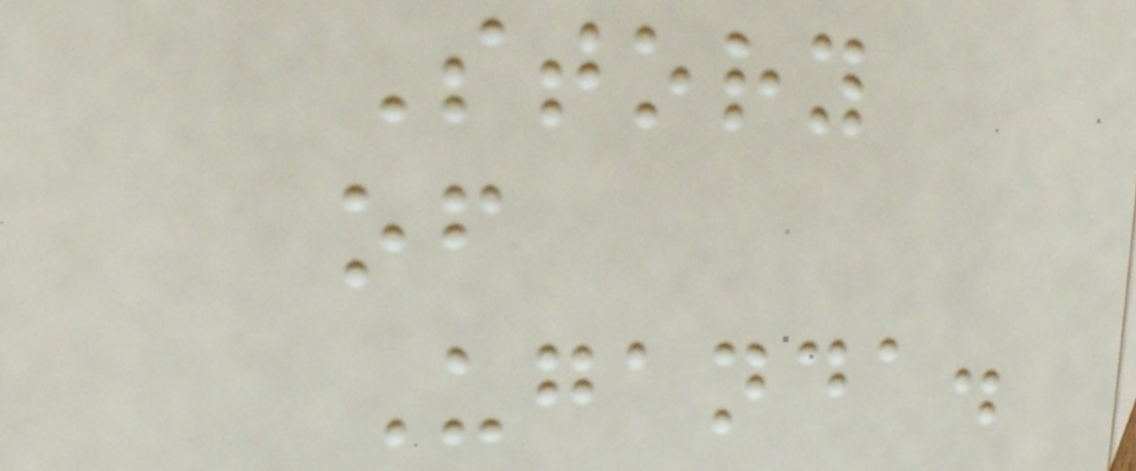Story
of
Uganda.
